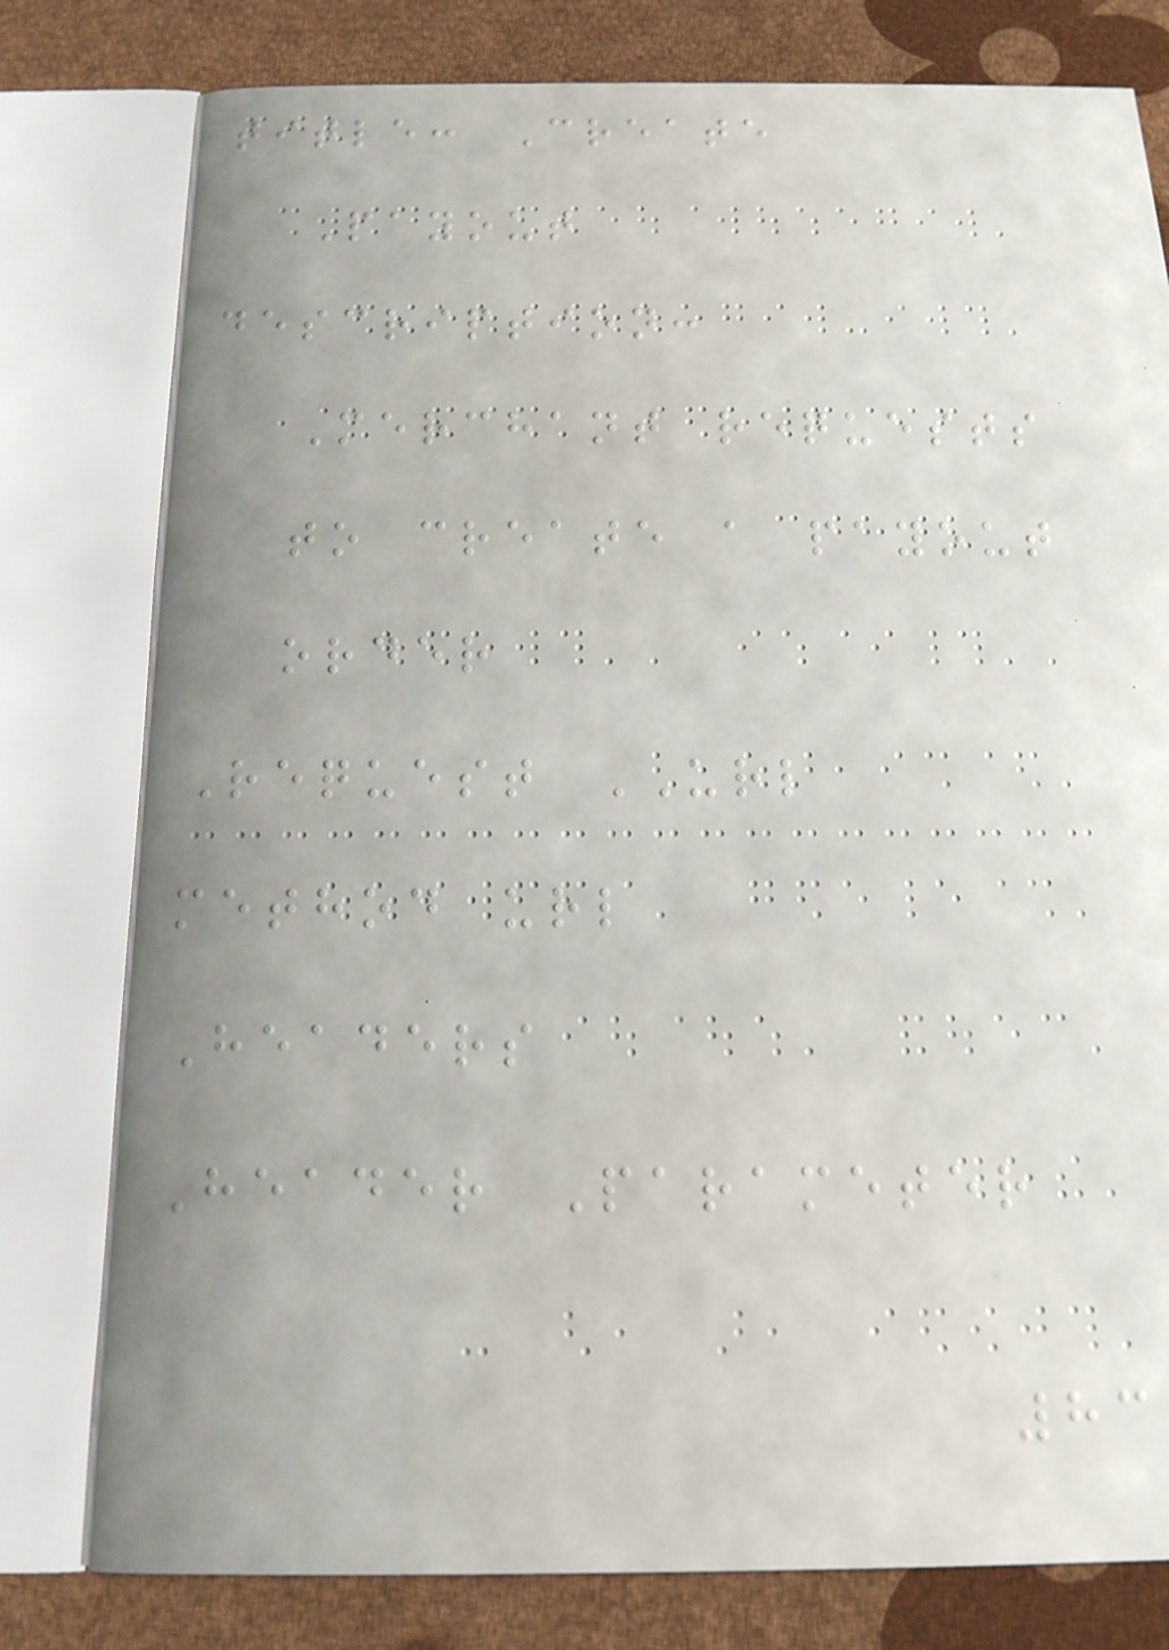title: Create
Payout
description:
Merchant requests
to create a payout
order
Request URL
method url
Headers
Header Parameter
83
